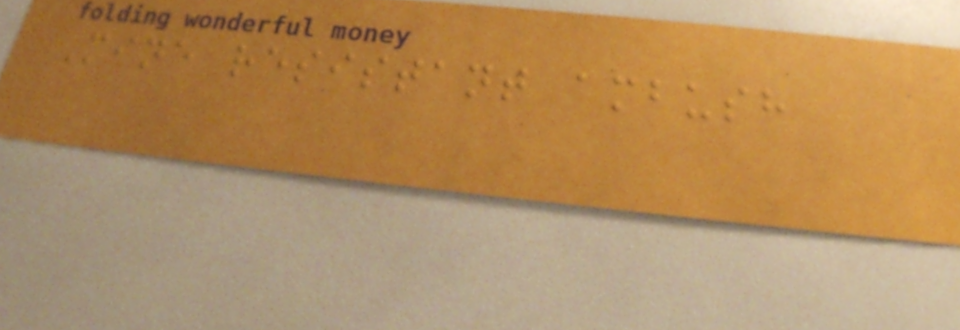Mine resistant ambush
